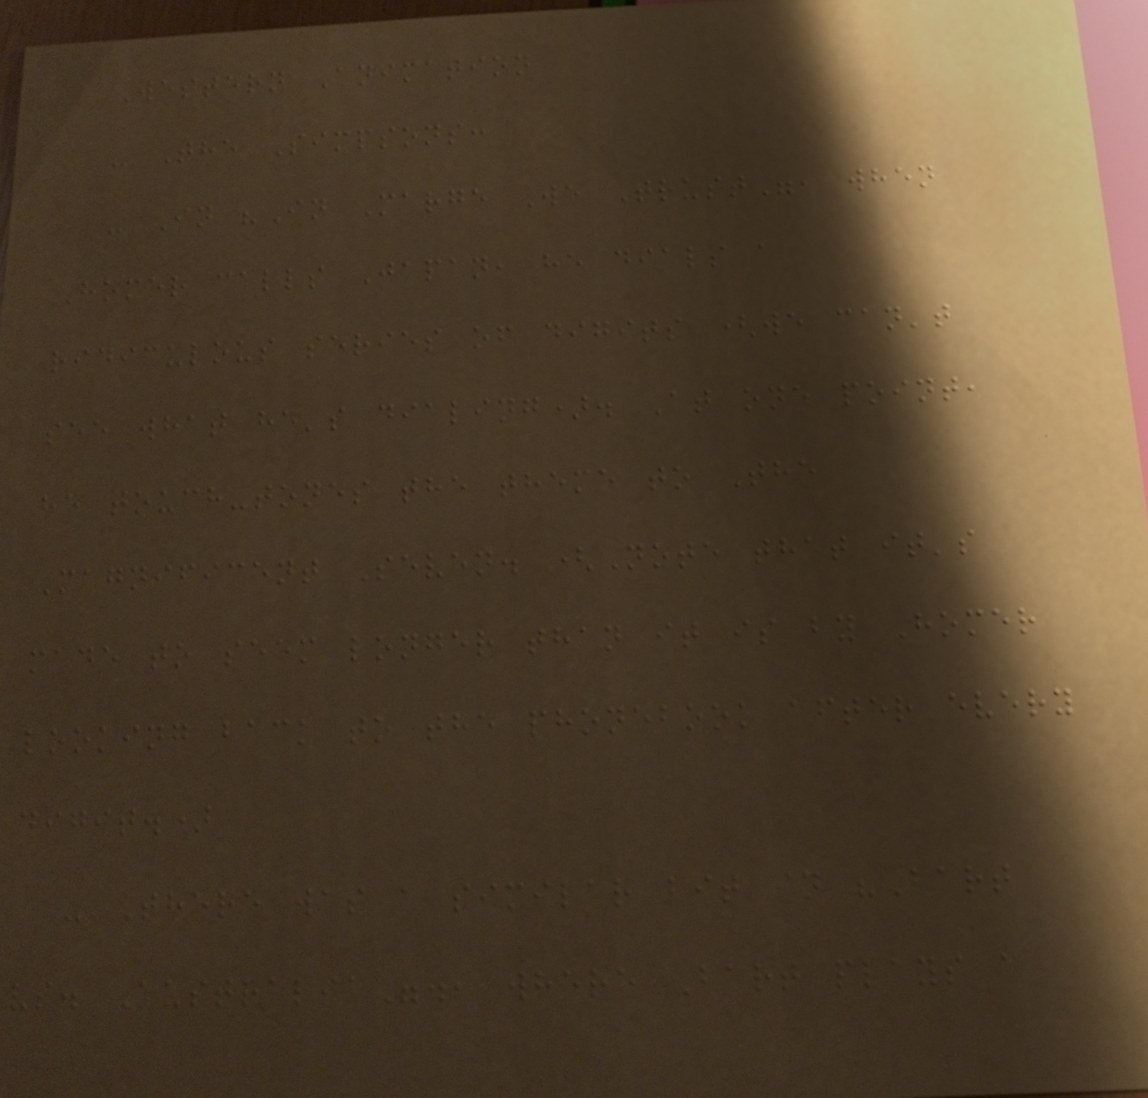Western Animation
- The Simpsons:
- In "In Marge We Trust", when
Homer calls Japan, he dials a
ridiculous series of digits (we can't
see what he's dialing). At one point,
he touch-tones the theme to The
Magnificent Seven. (Note that it's
made to seem longer than it is by Homer
looking back to the phonebook after every
digit.)
- There was a similar bit in "Bart
vs. Australia"., where Bart plays a
